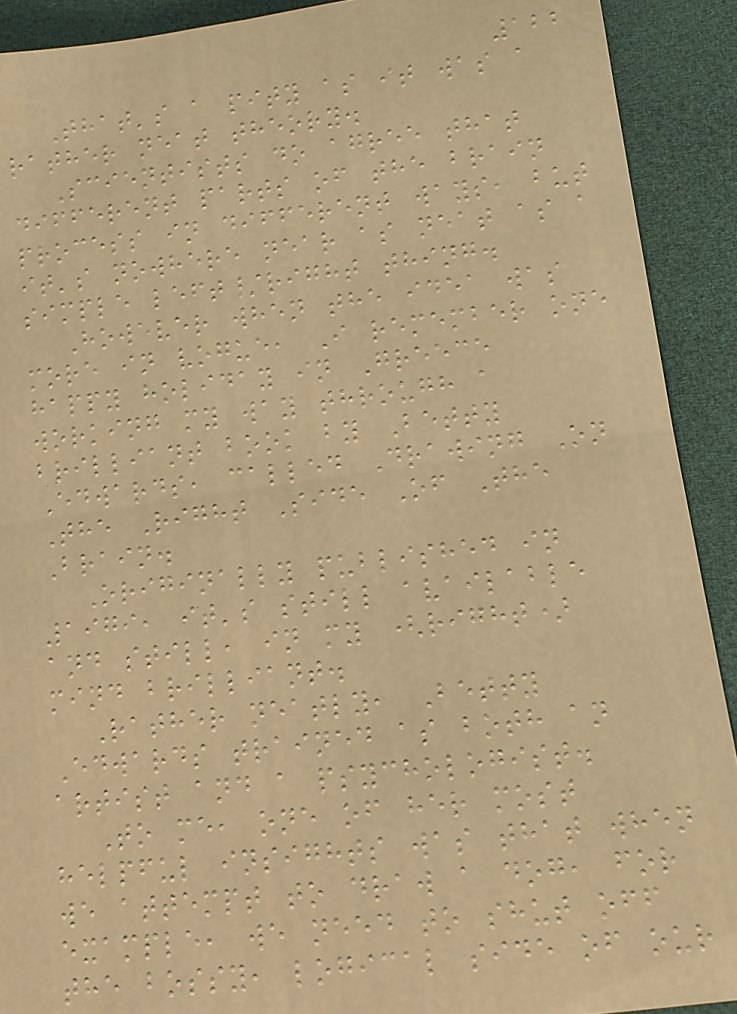122
That's a pity as it was a
rather neat theory.
Scientists do agree that
different parts of the brain
process in different ways, but
it's nowhere near as neat as a
simple left/right thing.
However when the idea was
more in vogue, I remember one
happy holiday in Greece
working my way through a
brilliant book by Betty
Edwards, called Drawing On
The Right Side Of The
Brain.
Originally published in
1979, it's still available
and still, in my (right)
mind brilliant.
Rather neatly, Betty
Edwards trained as both an
artist and a psychologist.
To me, one of her most
helpful insights was that when
we attempt to draw a dog, for
example, we need to shut off
the bossy, logical side of our
